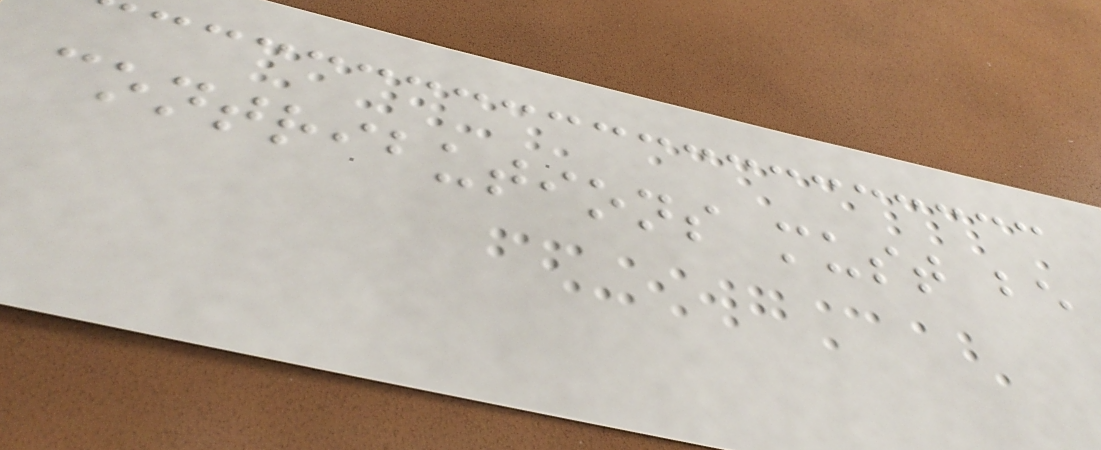contributions must be
